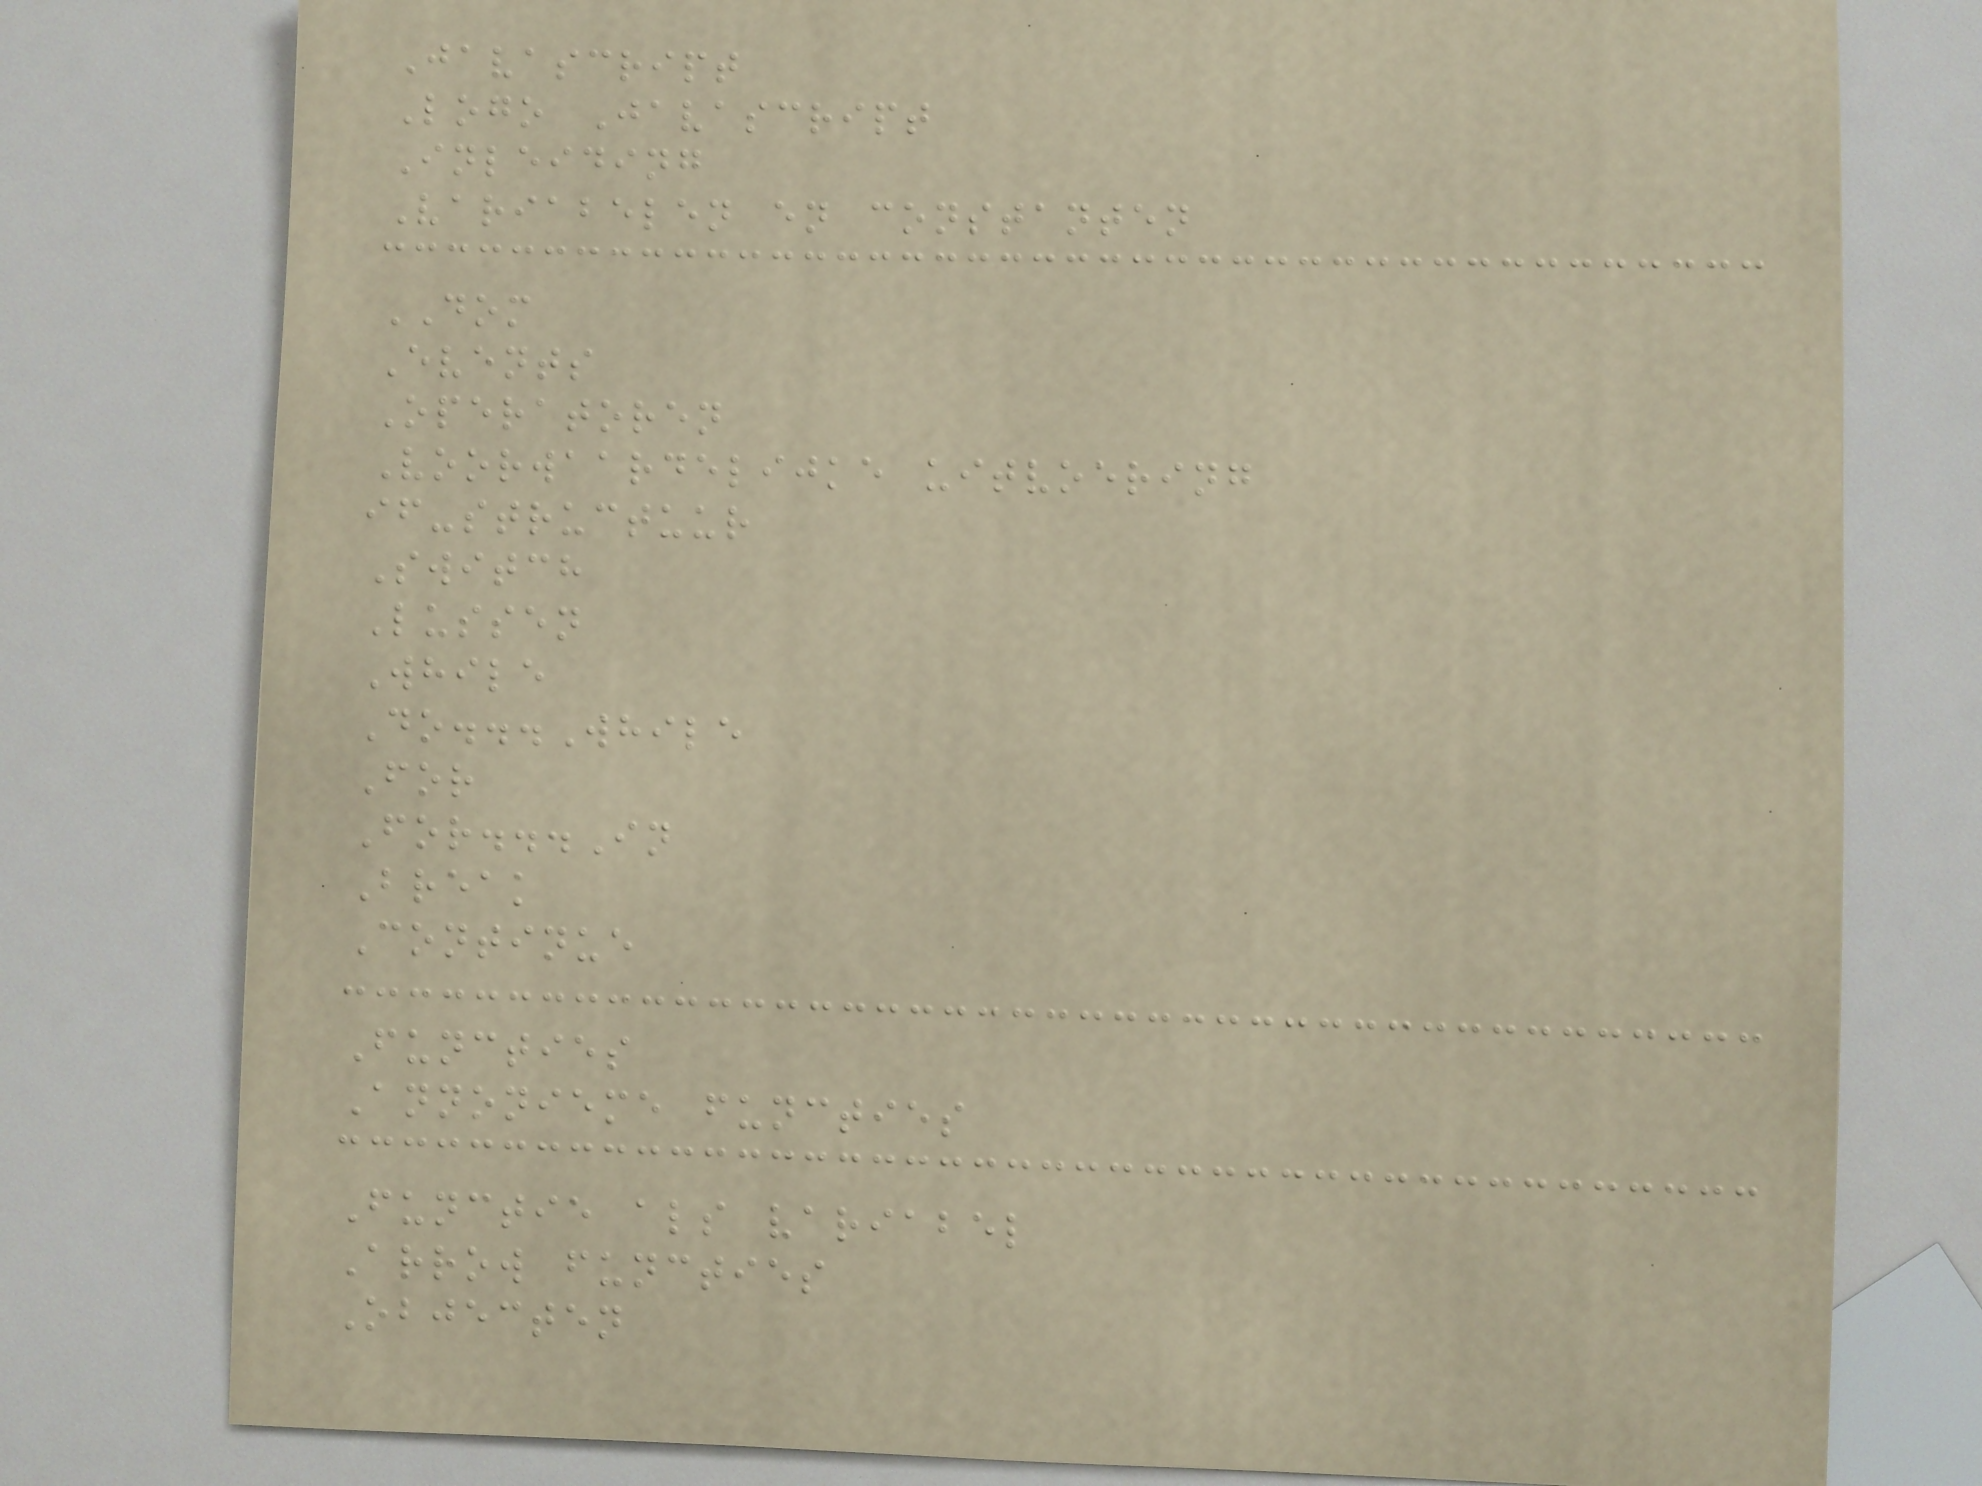Javascript
Logo Javascript
Inleiding
Variabelen en constanten
DOM
Events
Operatoren
Voorwaardelijke uitvoering
if-structuur
Switch
Lussen
While
Do...While
For
For...In
Break
Continue
Functies
Annonieme functies
Functie als variabel
Arrow functies
Objecten
